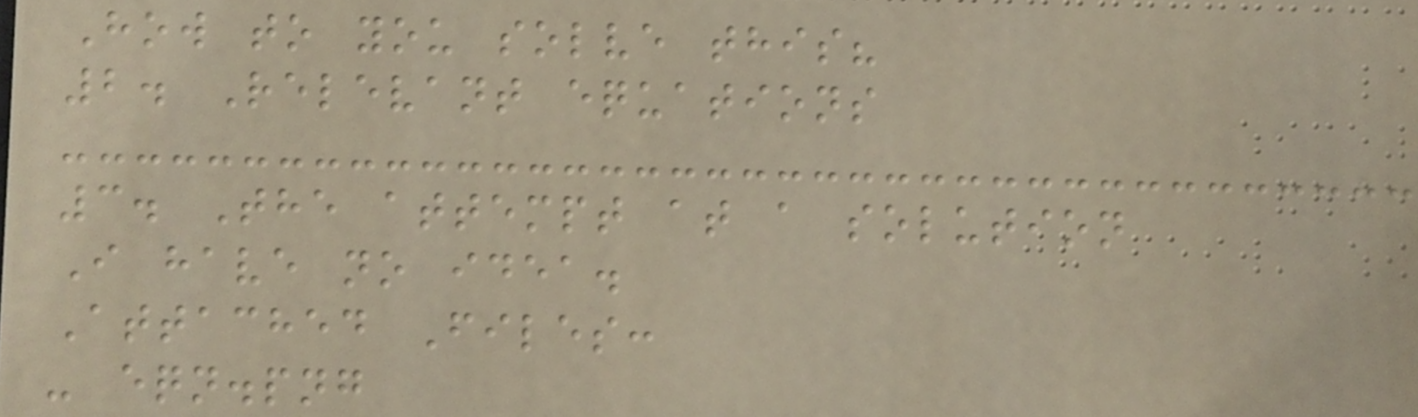How to you solve this?
2. Relevant equations
3. The attempt at a solution
I have no idea.
Attached Files:
- eqn.png
